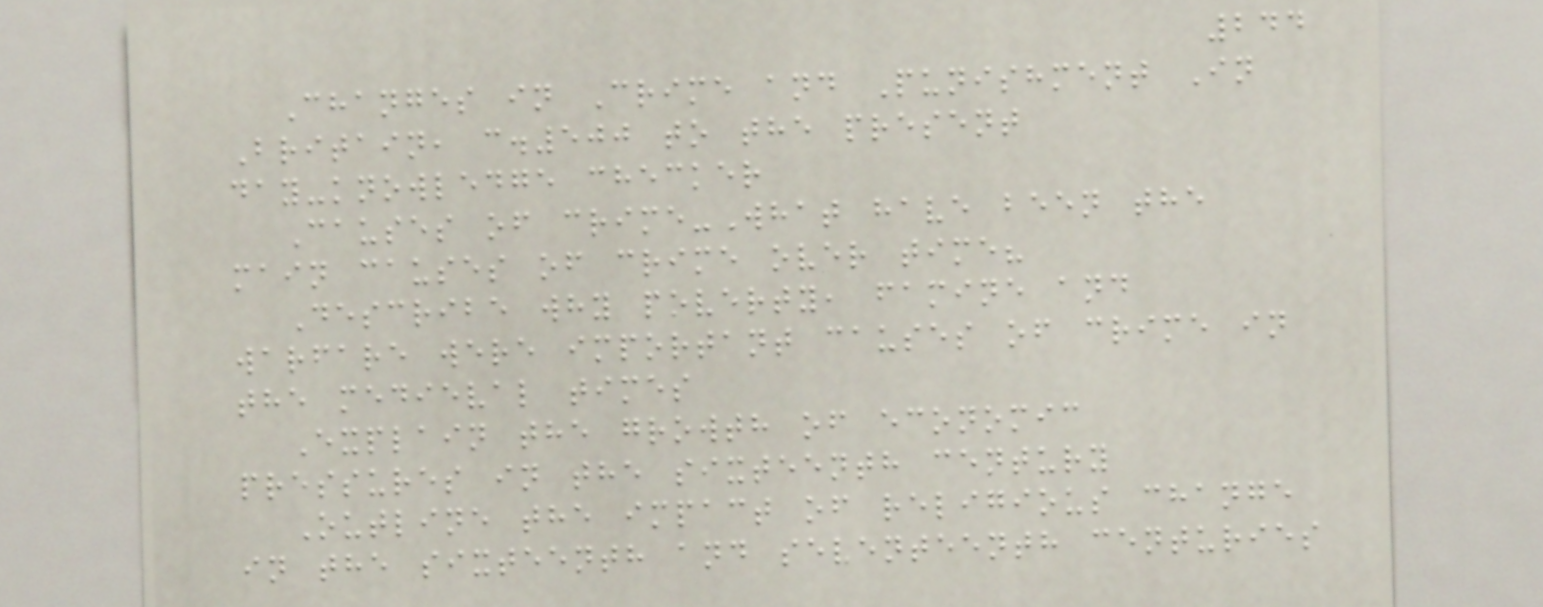244
Changes in Crime and Punishment In
Britain, c.500 to the present
day-knowledge checker
Causes of crime-What have been the
main causes of crime over time?
Describe why poverty, famine and
warfare were important causes of crime in
the medieval times
Explain the growth of economic
pressures in the sixteenth century
Outline the impact of religious change
in the sixteenth and seventeenth centuries
